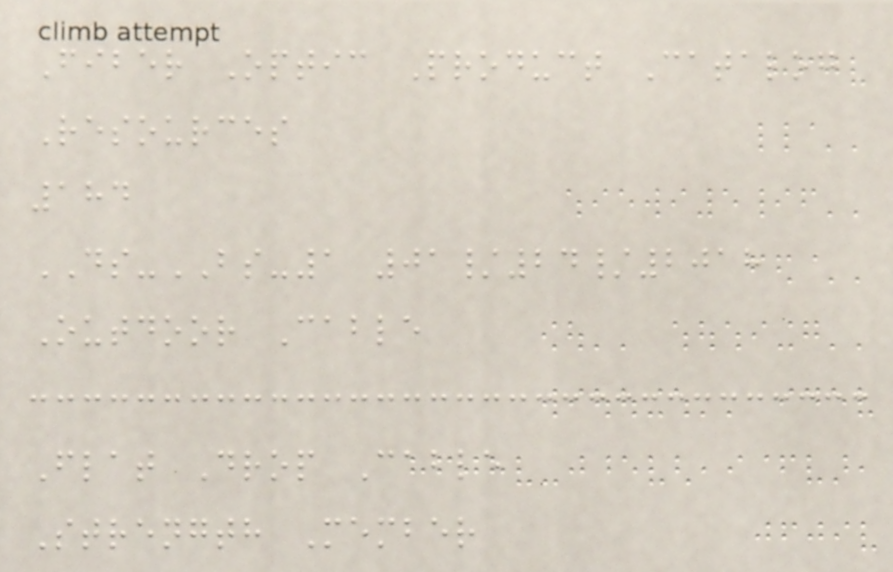Fiber Optic Product Catalog
Resources
184
DS-BS-1 01/24/2018
Outdoor Cable
Flat Drop Cable
Strength Member
